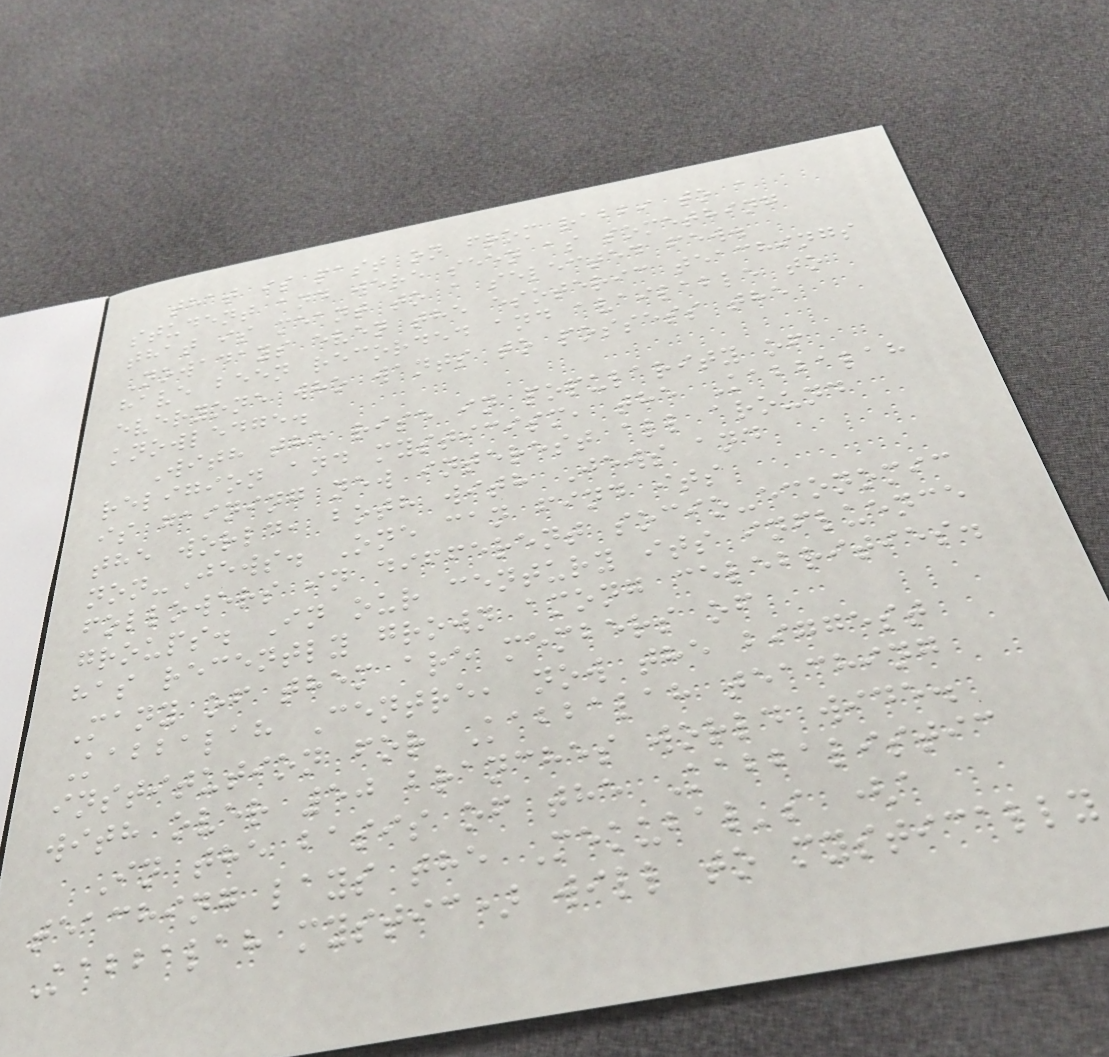that is past on from rabbi to a
student and were seen as something
that is meant to a selected few.
Nowadays even the esoteric teachings
have been recorded and available to
everyone who wants to possess the
knowledge.
With the rise in popularity of
religion and mysticism, the Kabbalah
is gaining new interest all around
the world, both with Jews and
non-Jews. One can find its
followers in different socio-economic
groups. In our century its influence
has recently grown among celebrities.
Many of them are members of
Kabbalah Centre, now the biggest
institution for Kabbalah teaching
with over 50 branches world wide.
In the basis of the Kabbalistic
teaching lays the Mekubal's (a
Kabbalah mystic) will to mystically
